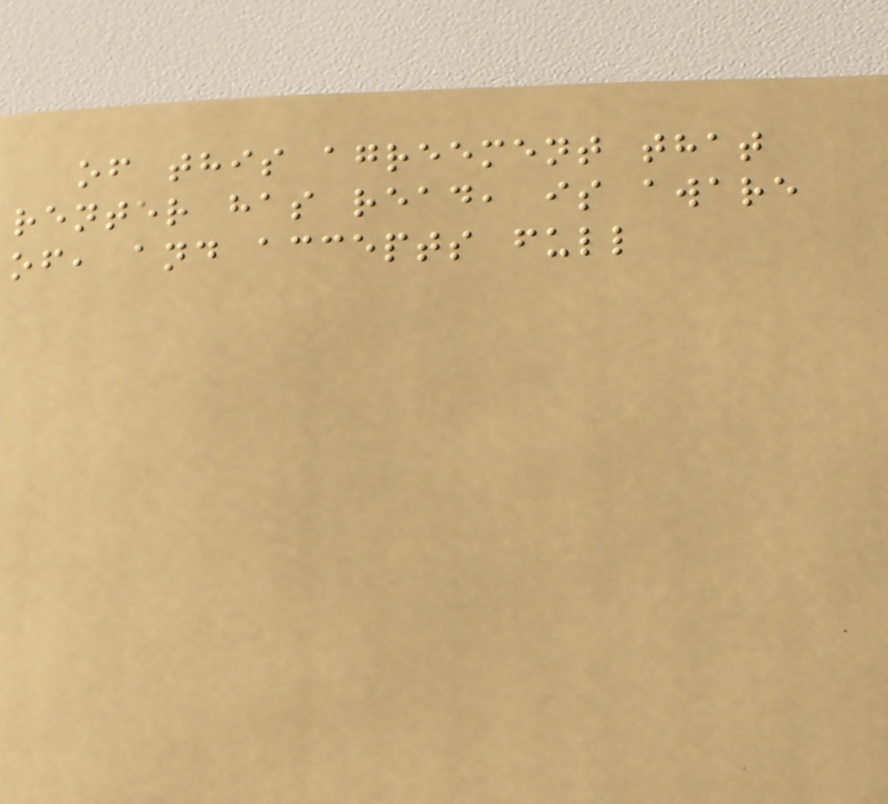of this agreement that
renter has read, is aware
of, and accepts full
